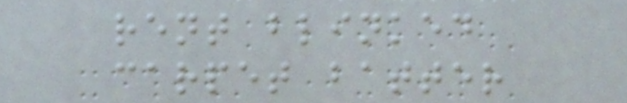rent blinked
carpet batter
